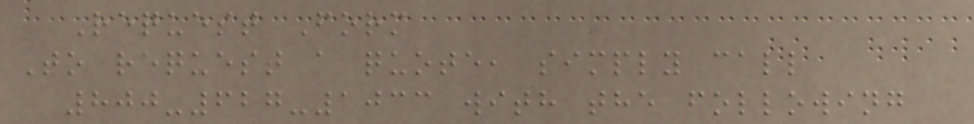Request Form
To request a quote, simply call
800-627-1033 with the following
